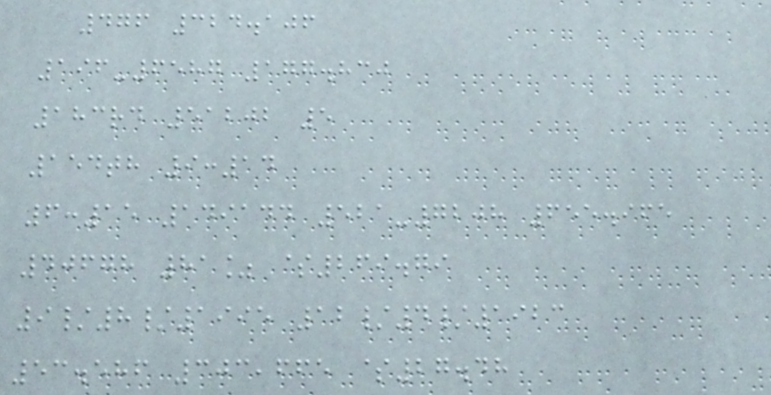476 324.106
196-6587 177.830
183rd 51202 5
154th 9:14
6:15 149144 521-7208 655.965
40678 81% $269.79
9/8/1995 12/4/1923
53.586 303,665 $27.48
